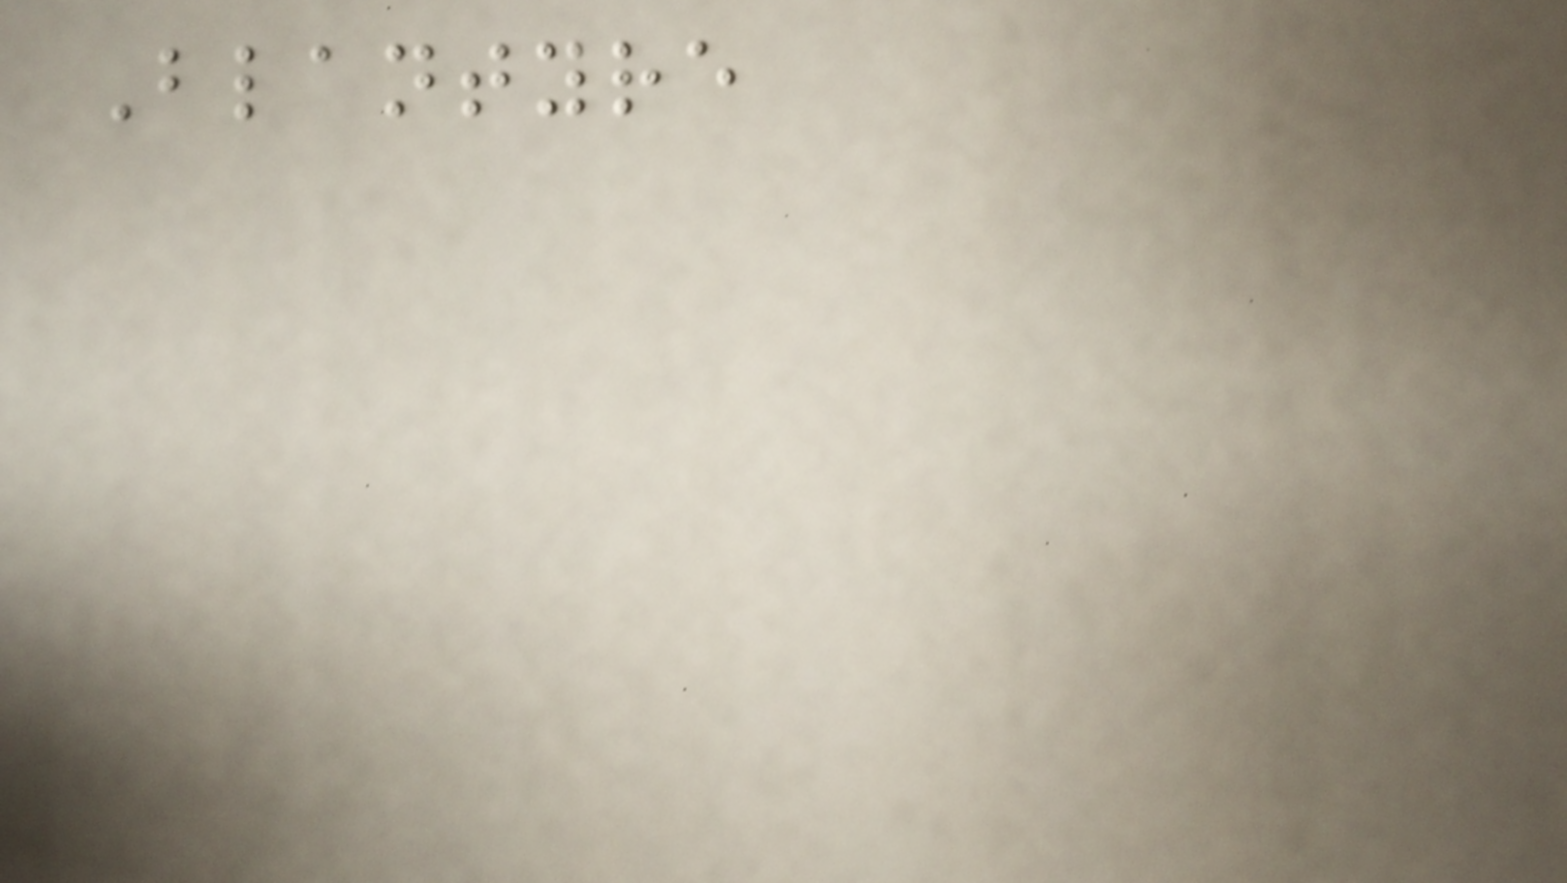Blantyre
